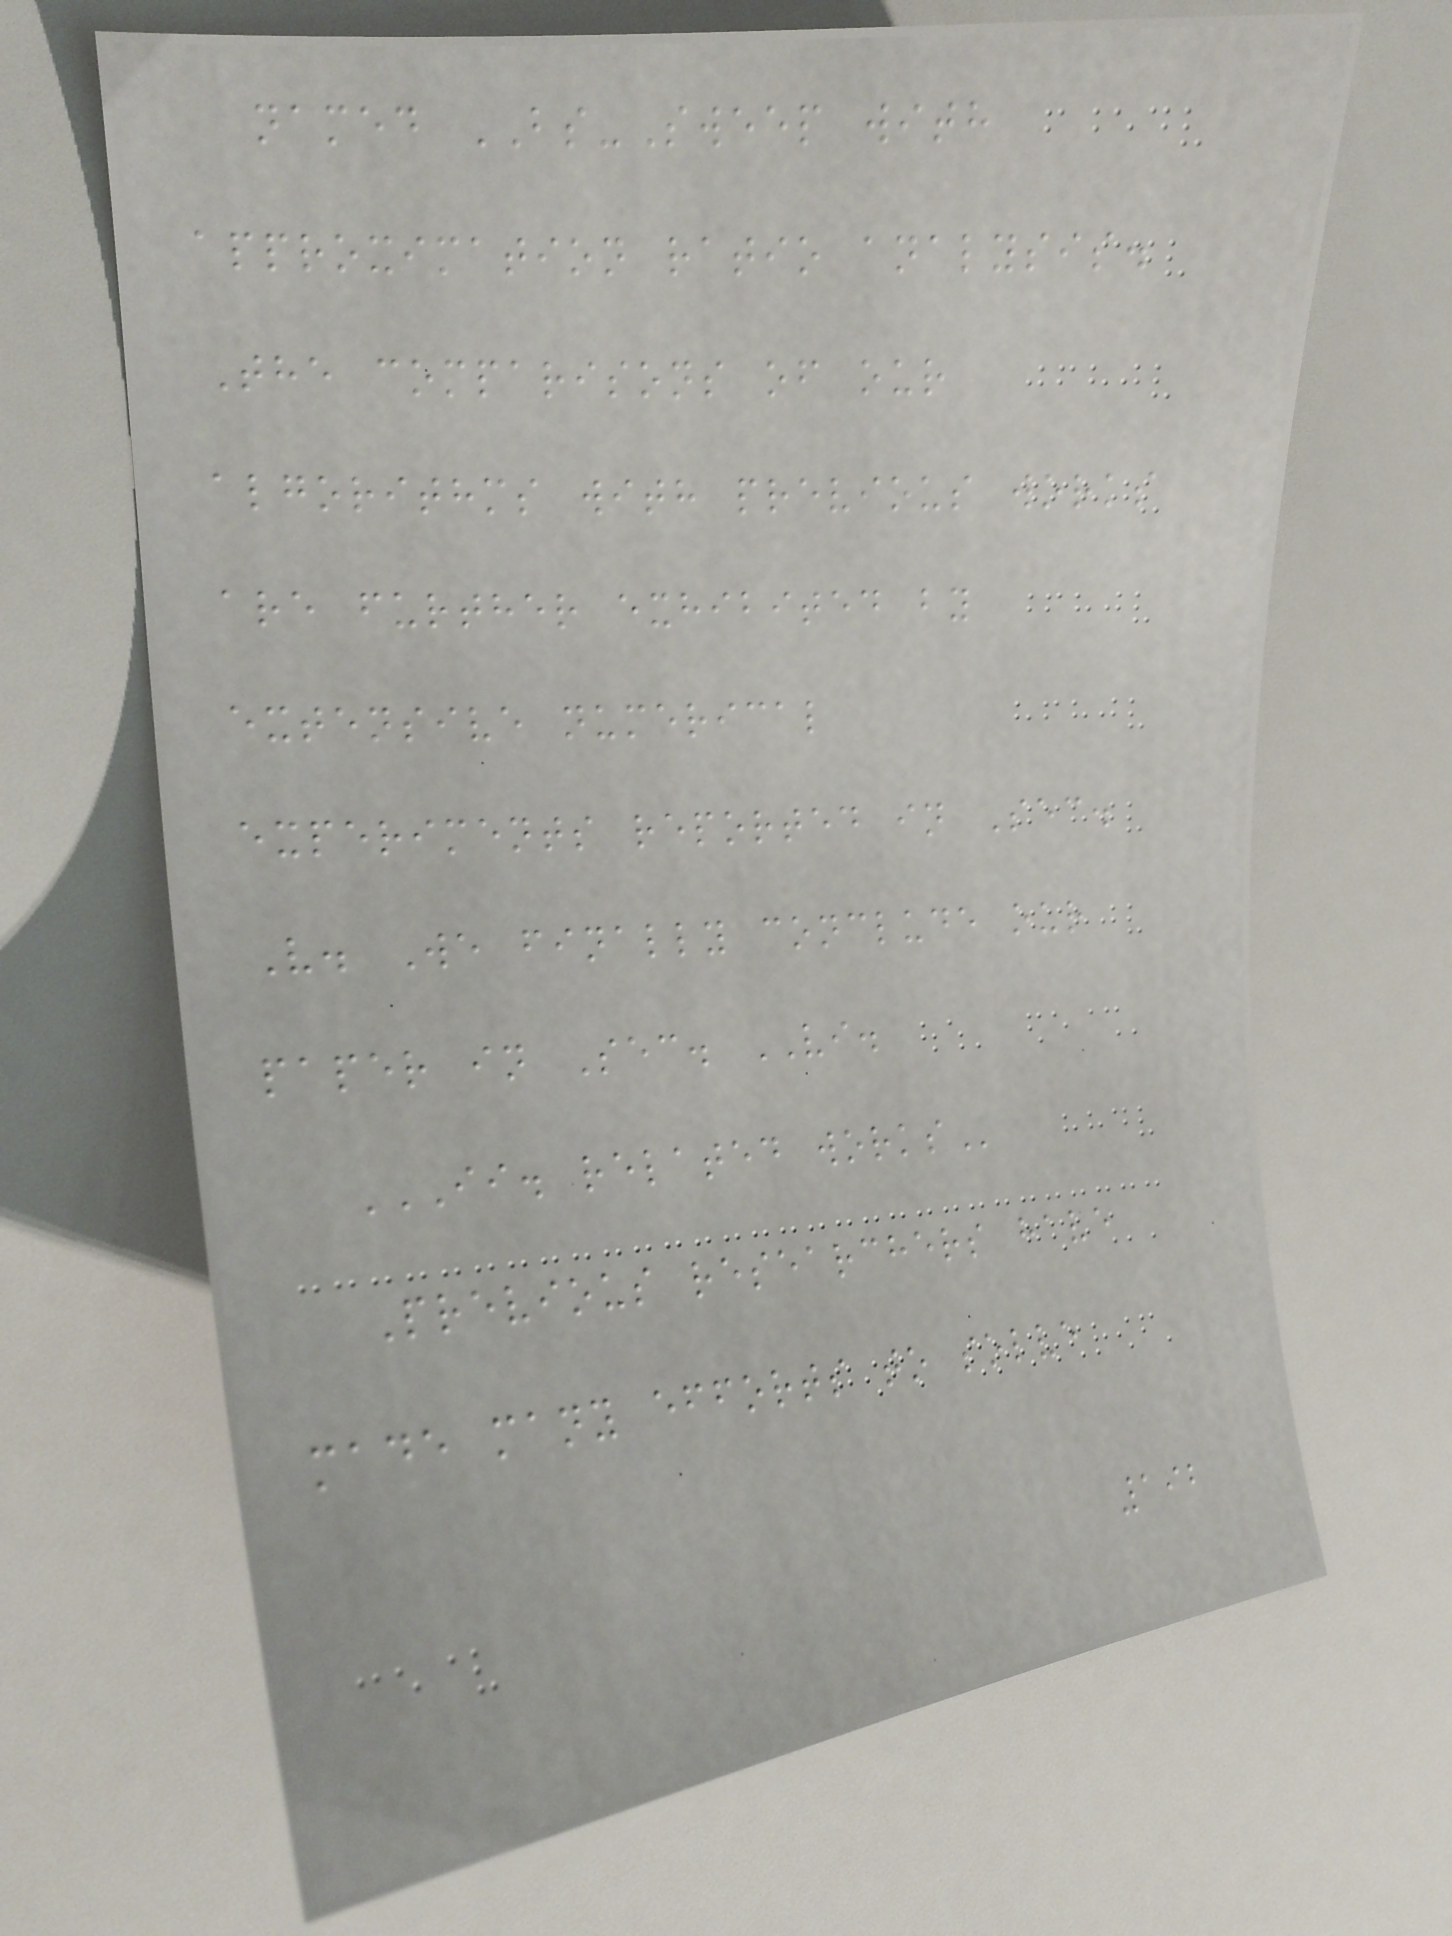named BS-Sweep with
approximation ratio analysis.
The comparisons of our
algorithms with previous works
are further exhibited by
extensive numerical
experiments reported in Sec.
V. We finally conclude our
paper in Sec. VI.
II. RELATED WORKS
Previous researchers have
made many efforts to solve
192
